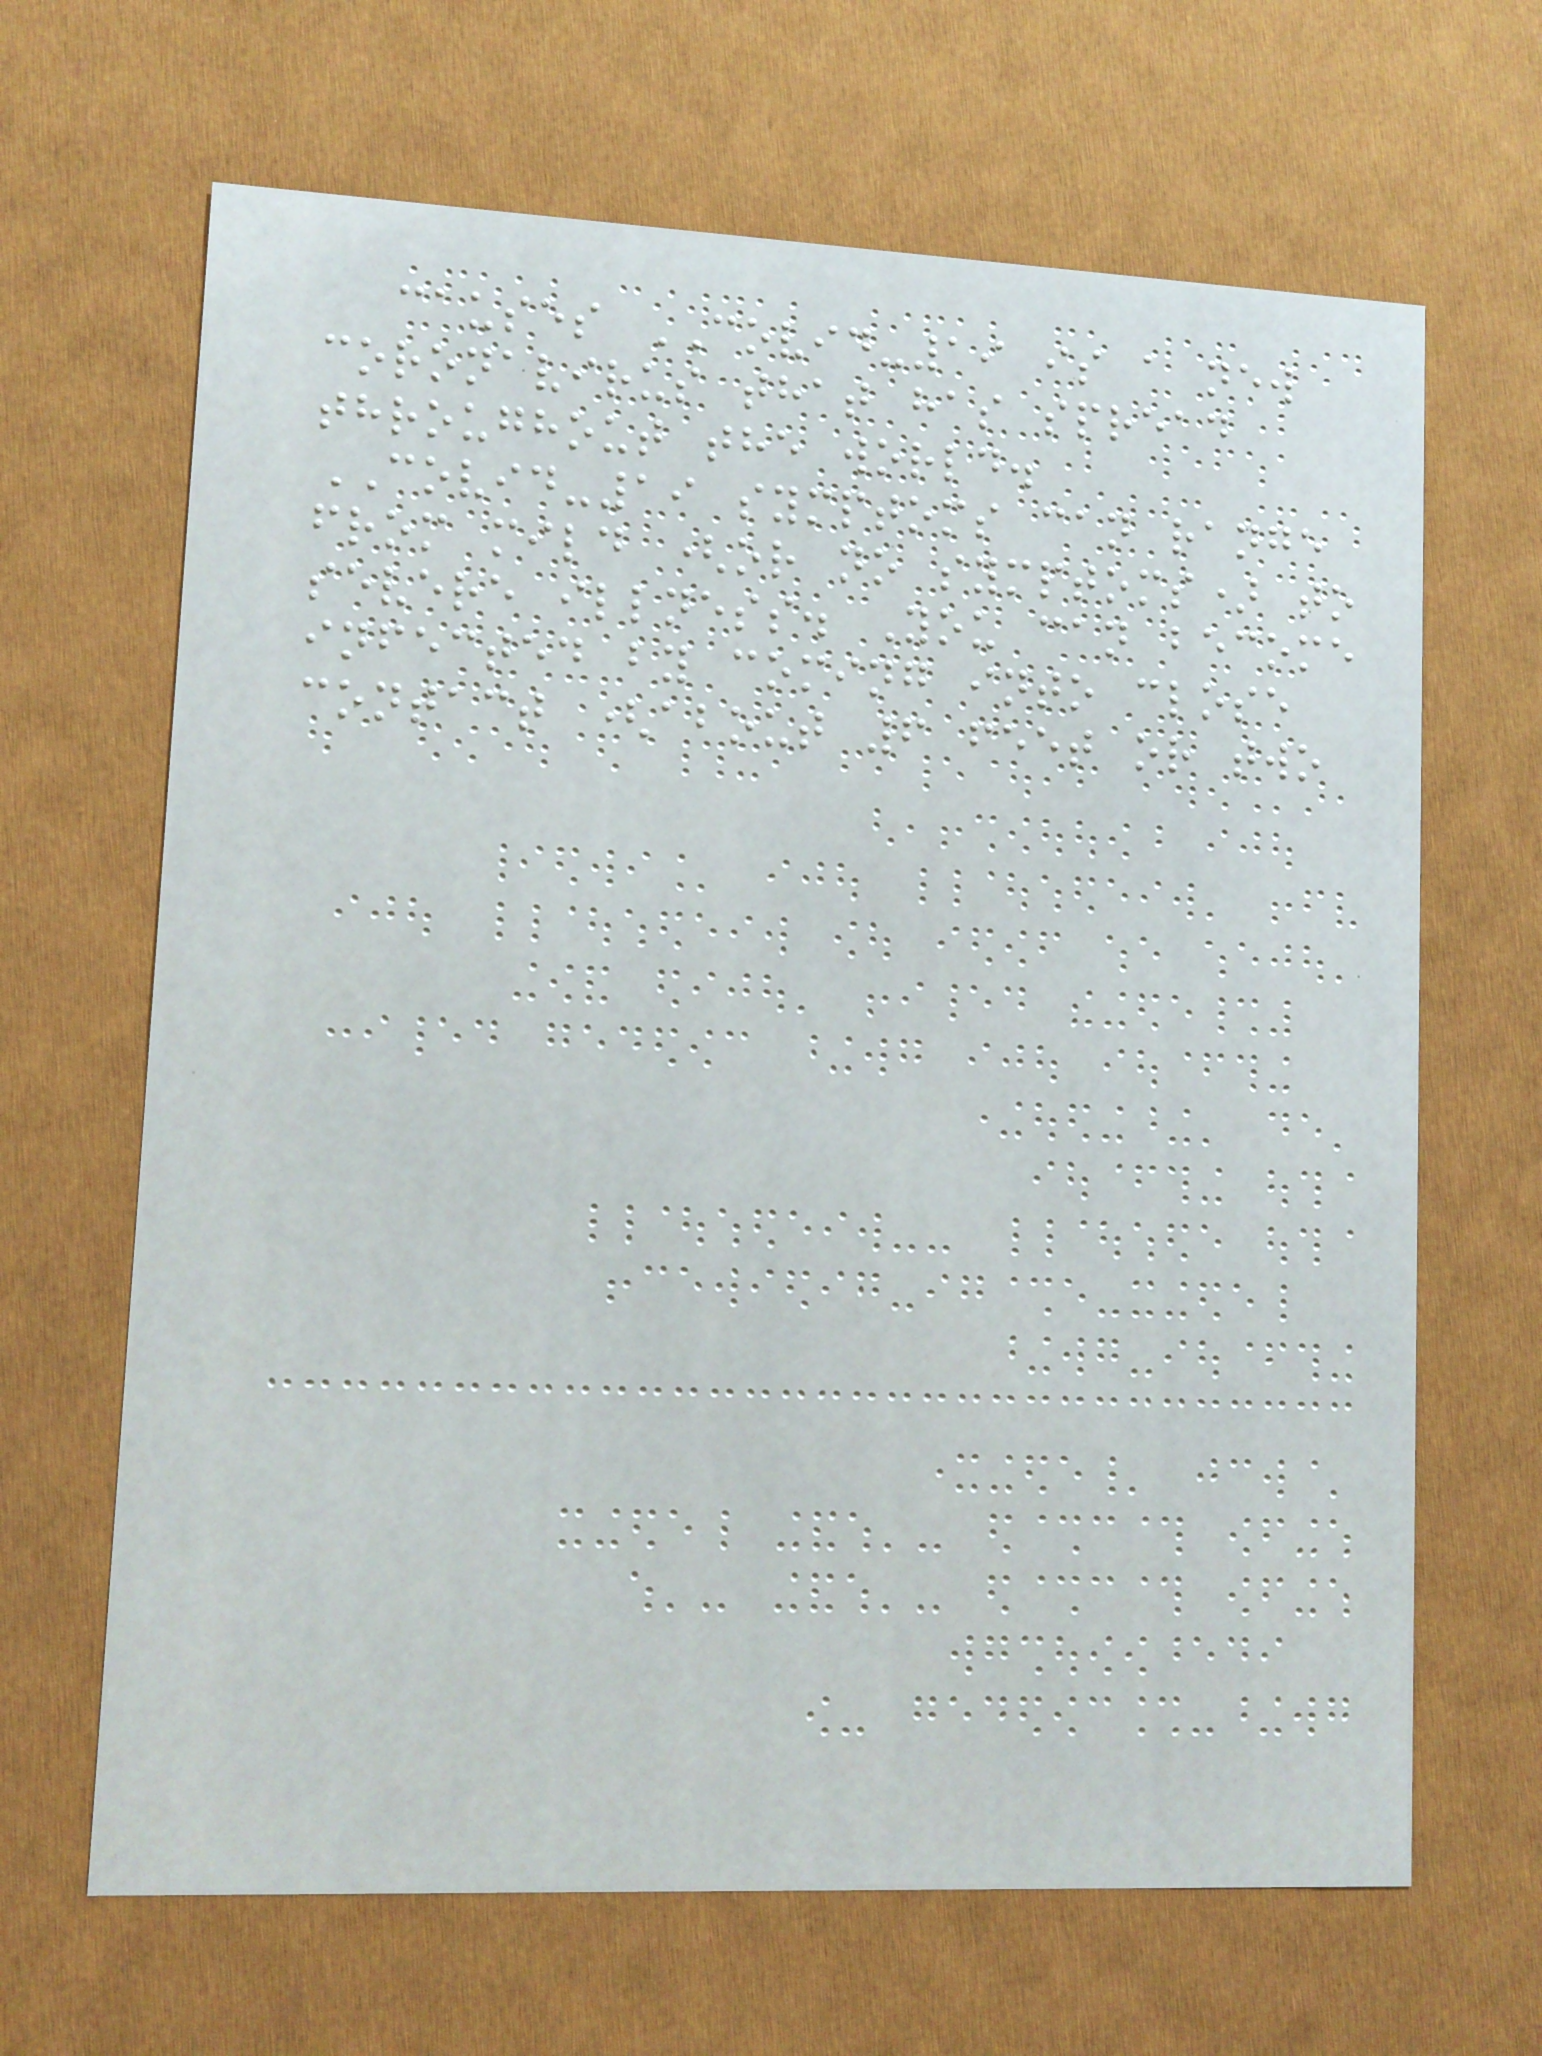causes COVID-19 is a new
coronavirus that has spread
throughout the world.
COVID-19 symptoms can range
from mild (or no symptoms) to
severe illness. You can become
infected by coming into close
contact (about 6 feet or two
